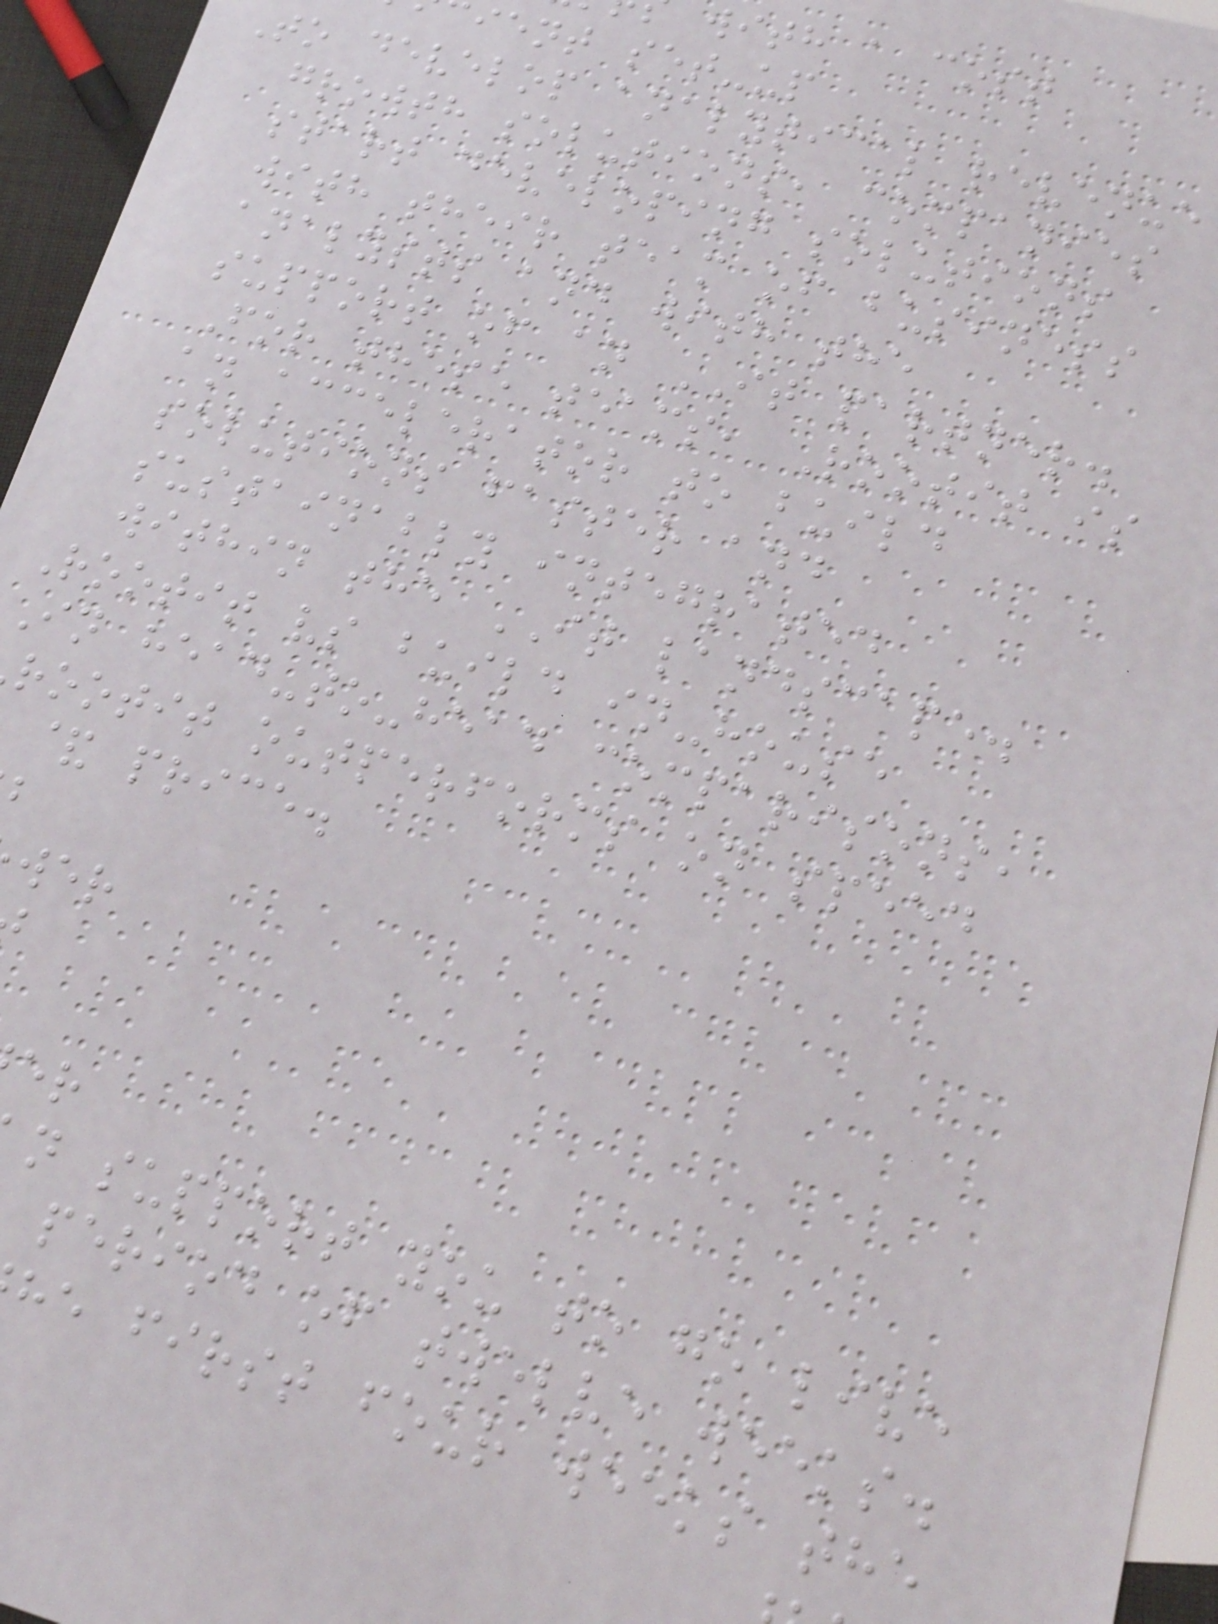with a cost
ient set-up
To develop analytical revenue
growth solutions, companies
start developing solutions
with their team of business
analysts and with the
support of an IT partner.
For these teams, Rootit is
an accelerator to build
solutions faster and
sustainably integrated
within the IT landscape.
Rootit vs build in-house
In head-to-head comparisons,
rootit outperforms on speed
& price.
n support you to go live
period of twelve weeks.
he first four weeks the
